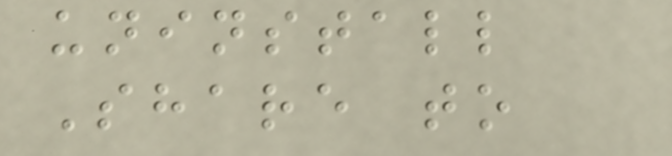uninstall
Share to
